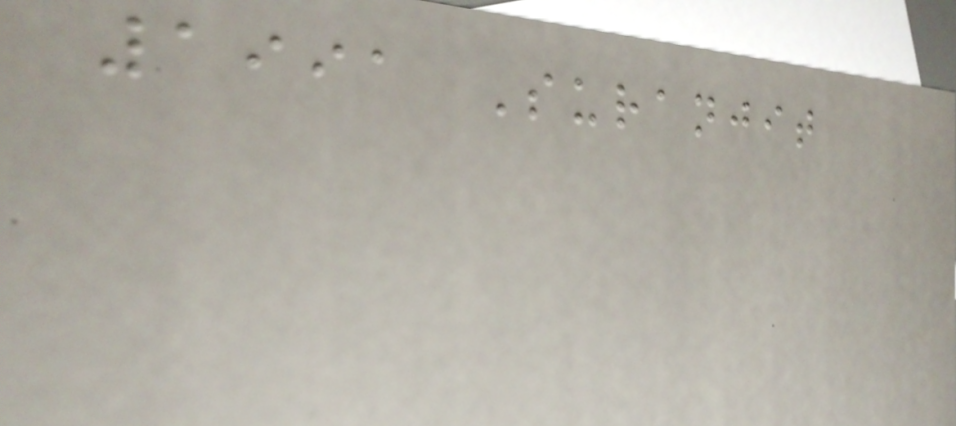1991 Suranjit
